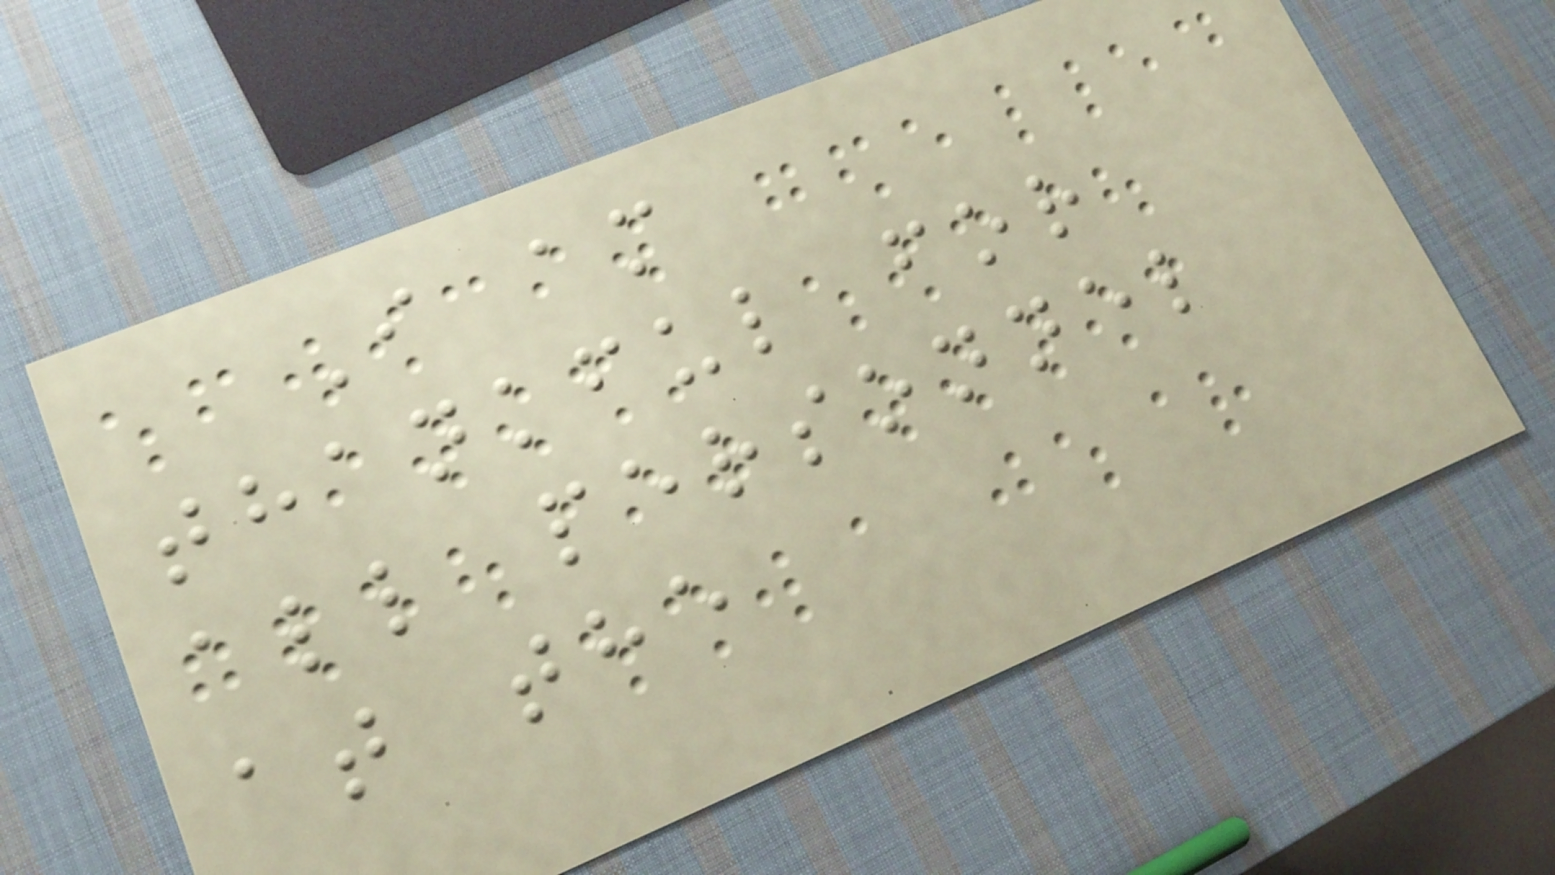I am
thankful for
all personnel
at the
